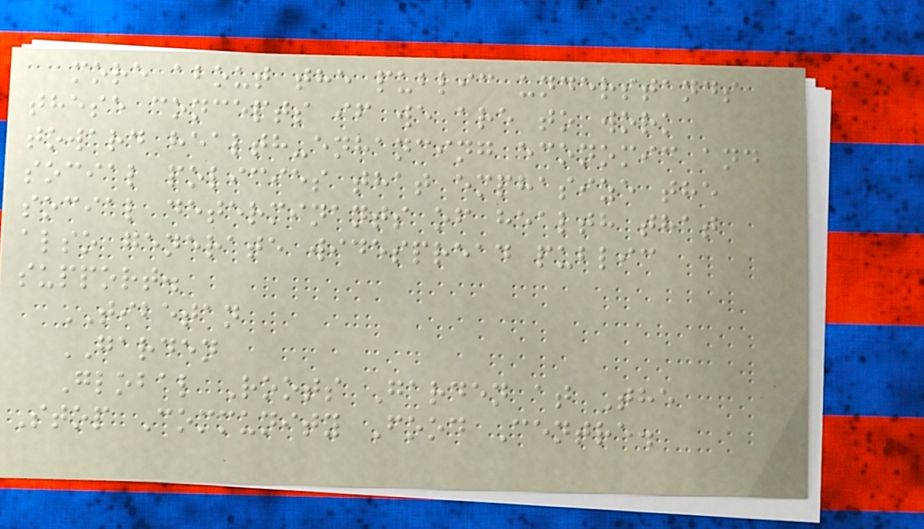more about the public understands
these concepts if we are to work
toward health-enhancing economic and
social policies that emphasize the
social determinants of health that
also generate widespread public
support.
TIBETAN
GARDEN
Global Roots Garden at The
Stop Community Food Centre.
